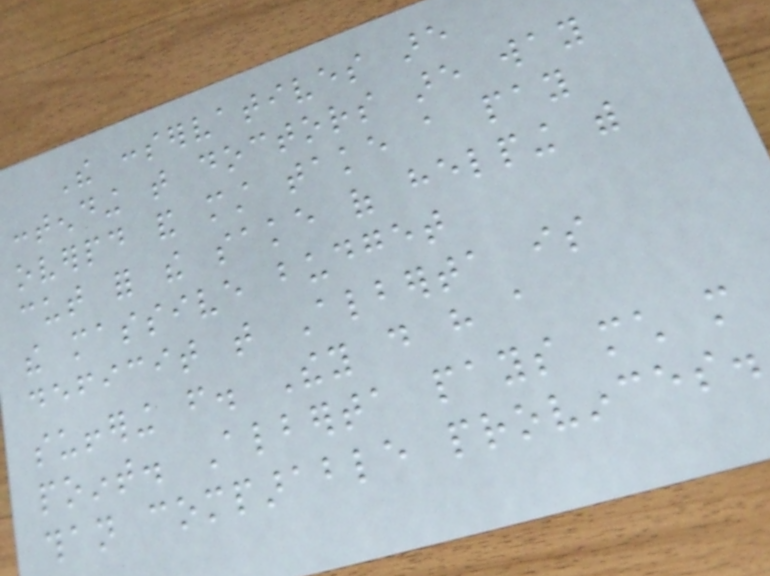The conservatives are
contending that doctors are way
overpaid and must take a pay
cut for the sake of helping with
the massive budget
deficit that Alberta is
suffering from. They do have a
point. Alberta pays much more
than comparable provinces.
